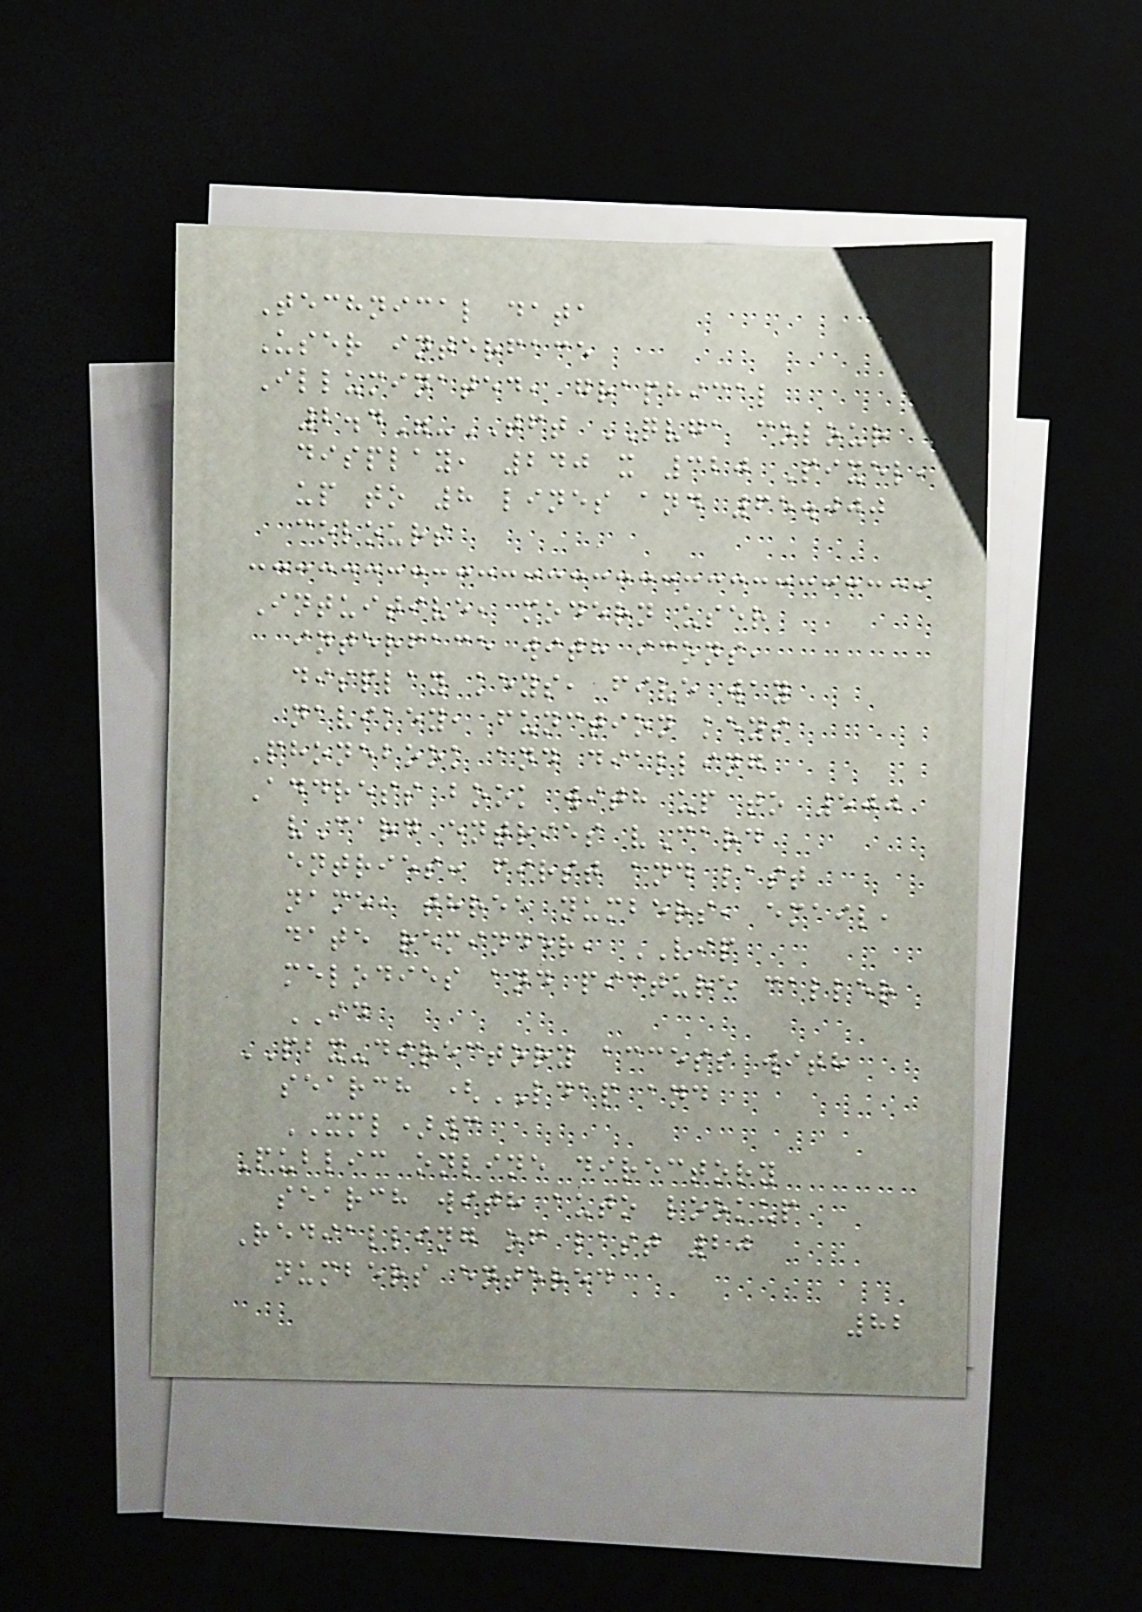Technical data
User interface
Illuminated, graphical
2.4"-TFT QVGA colour
display, 240 x 320 Pixel,
up to 8 lines and 65.000
colours
Intuitive, modern user
interface with icons,
display keys, five way
navikey, function keys
Phonebook and dialling
Address book with up to 500
vCard entries vCard
entries: first and last
name, three numbers, email,
date reminder, VIP
melodies and picture caller
ID
PBX-directory access with
search (LDAP and
XML)3
Public online directory
search with auto lookup
Redialling of last 20
numbers entered
82
